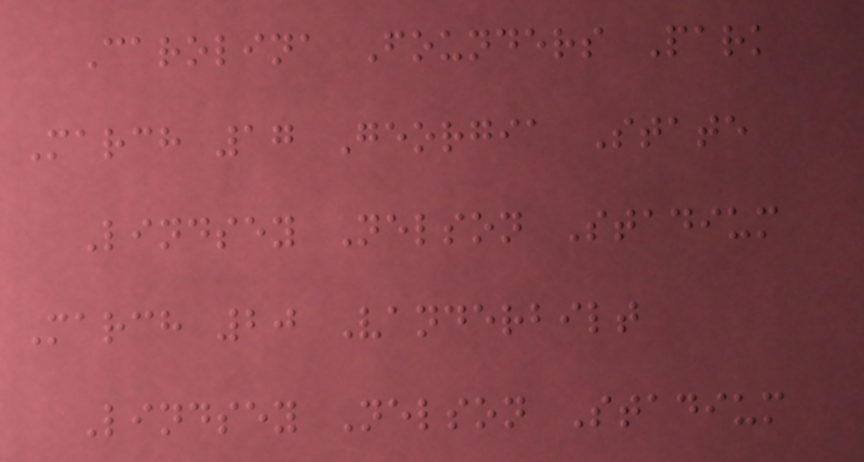Carolina Founders Park
March 17 Georgia State
Lindsey Nelson Stadium
March 20 Vanderbilt
Lindsey Nelson Stadium
